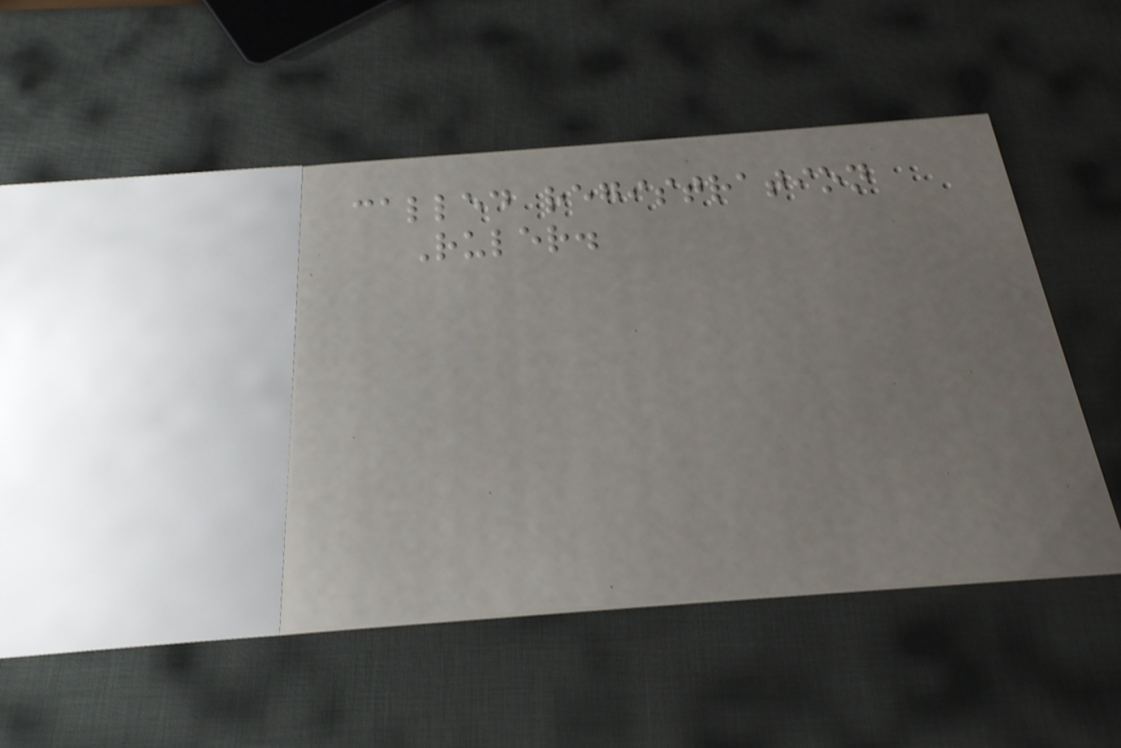called registration
Ruler.
